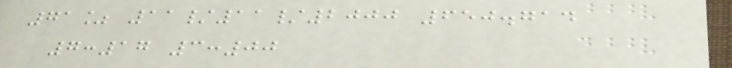71% 11/11/2000 650.714
7:17 3:00
